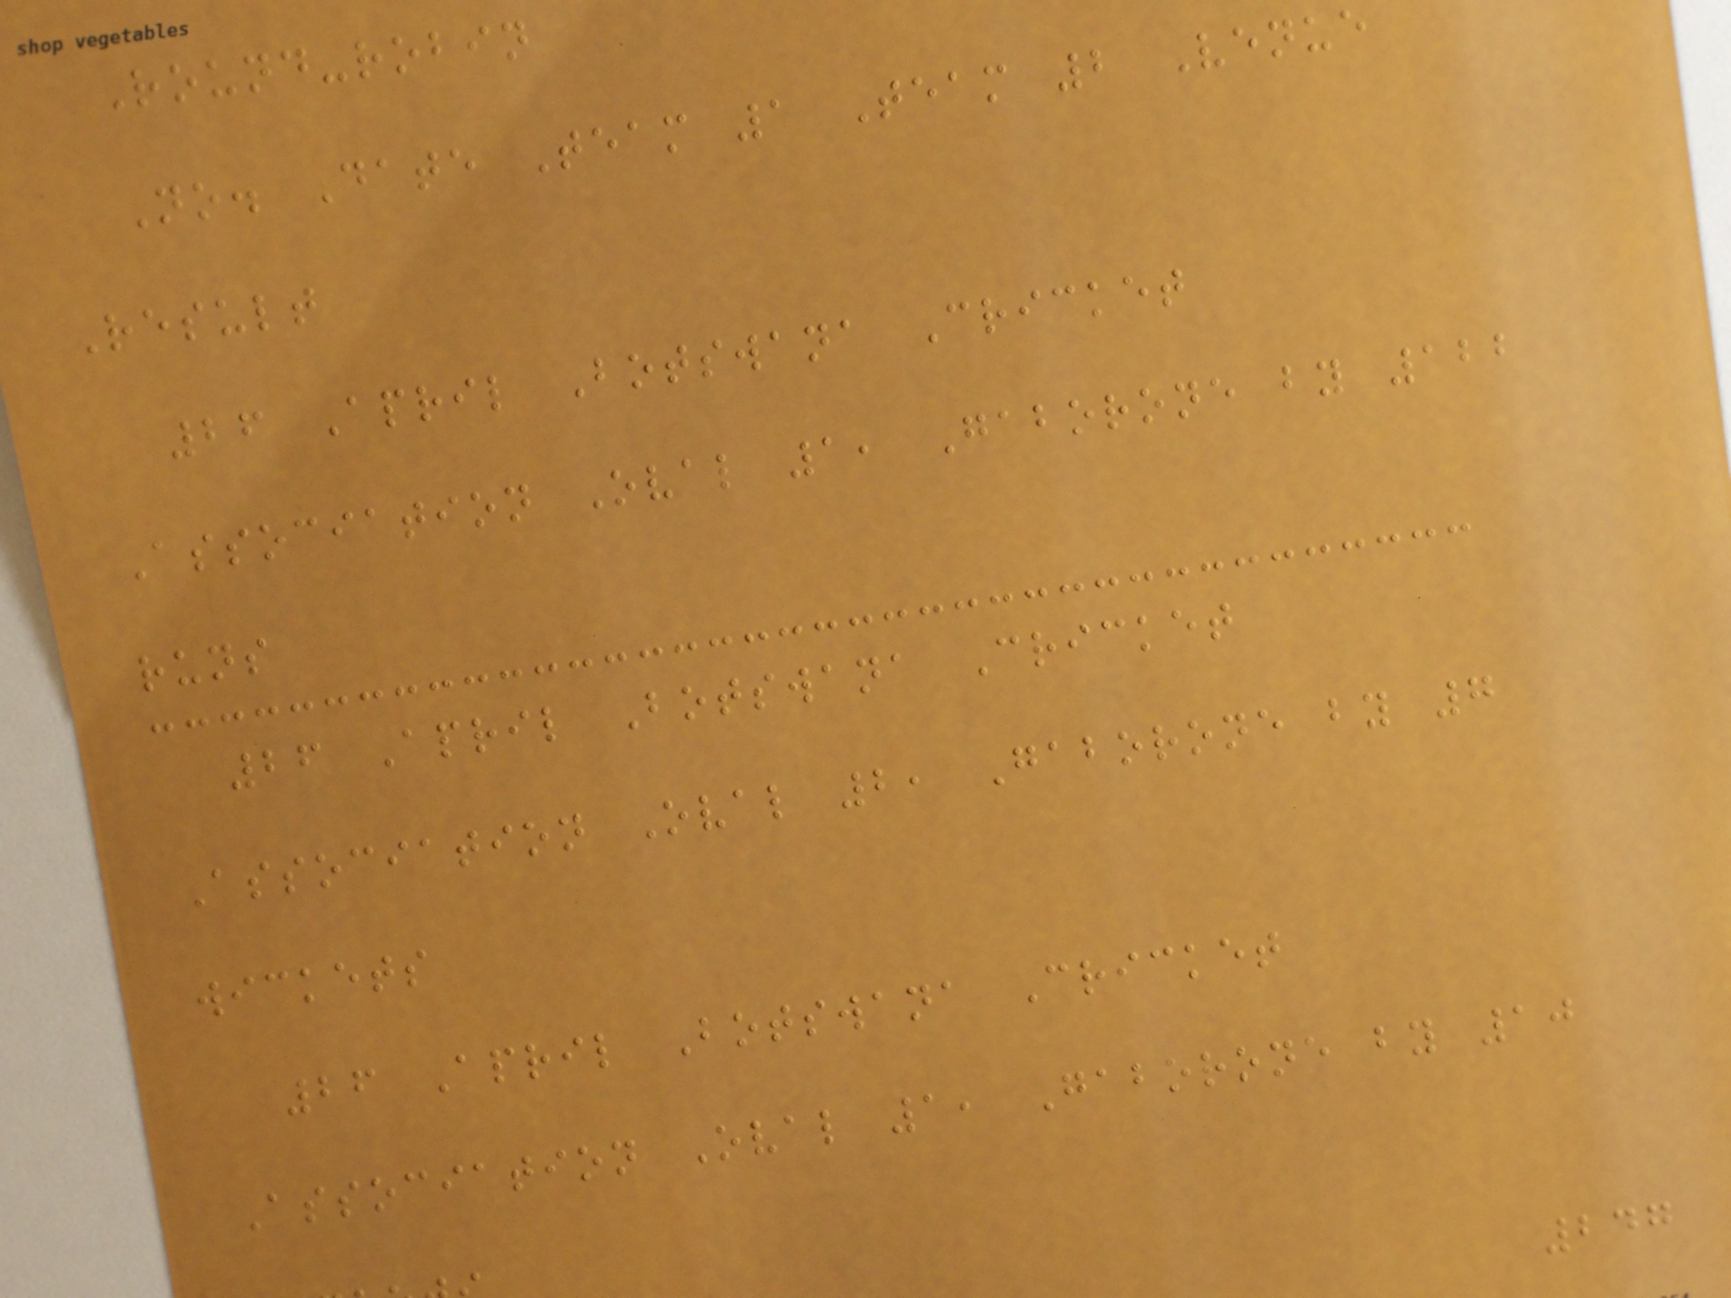Round-robin
No. Date Team 1 Team 2 Venue
Result
26 April Botswana Cricket
Association Oval 1, Gaborone by 122
runs
26 April Botswana Cricket
Association Oval 2, Gaborone by 7
wickets
26 April Botswana Cricket
Association Oval 1, Gaborone by 10
247
